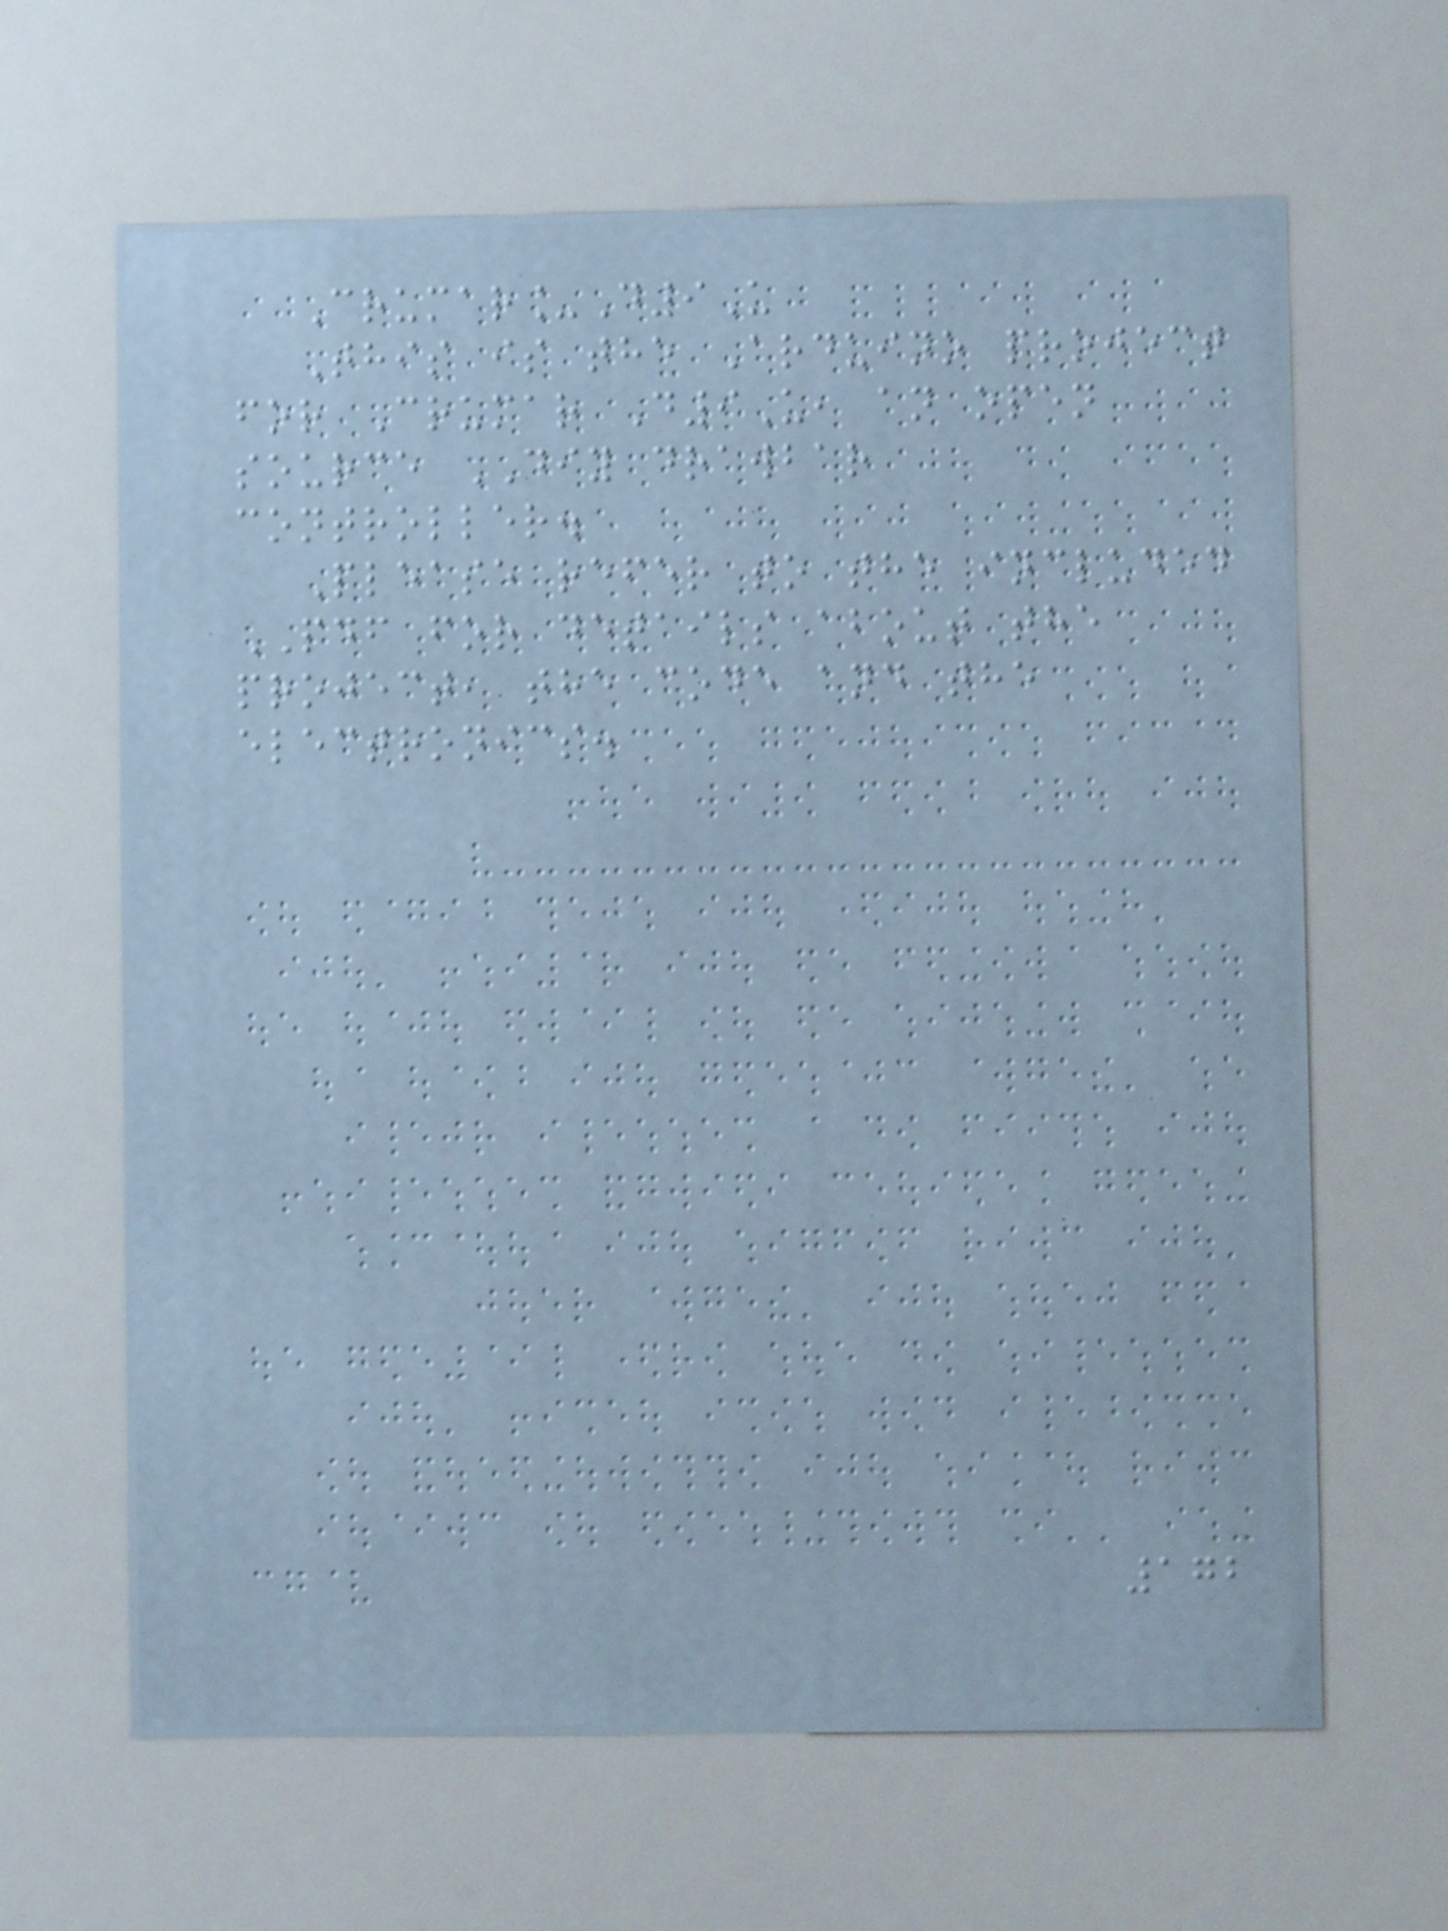Crumar_D9U
This is the Arduino project
for Crumar D9U, an open
source DIY drawbar
controller.
Please refer to the included
PDF for details about the
project, the code and the
electronics.
172
